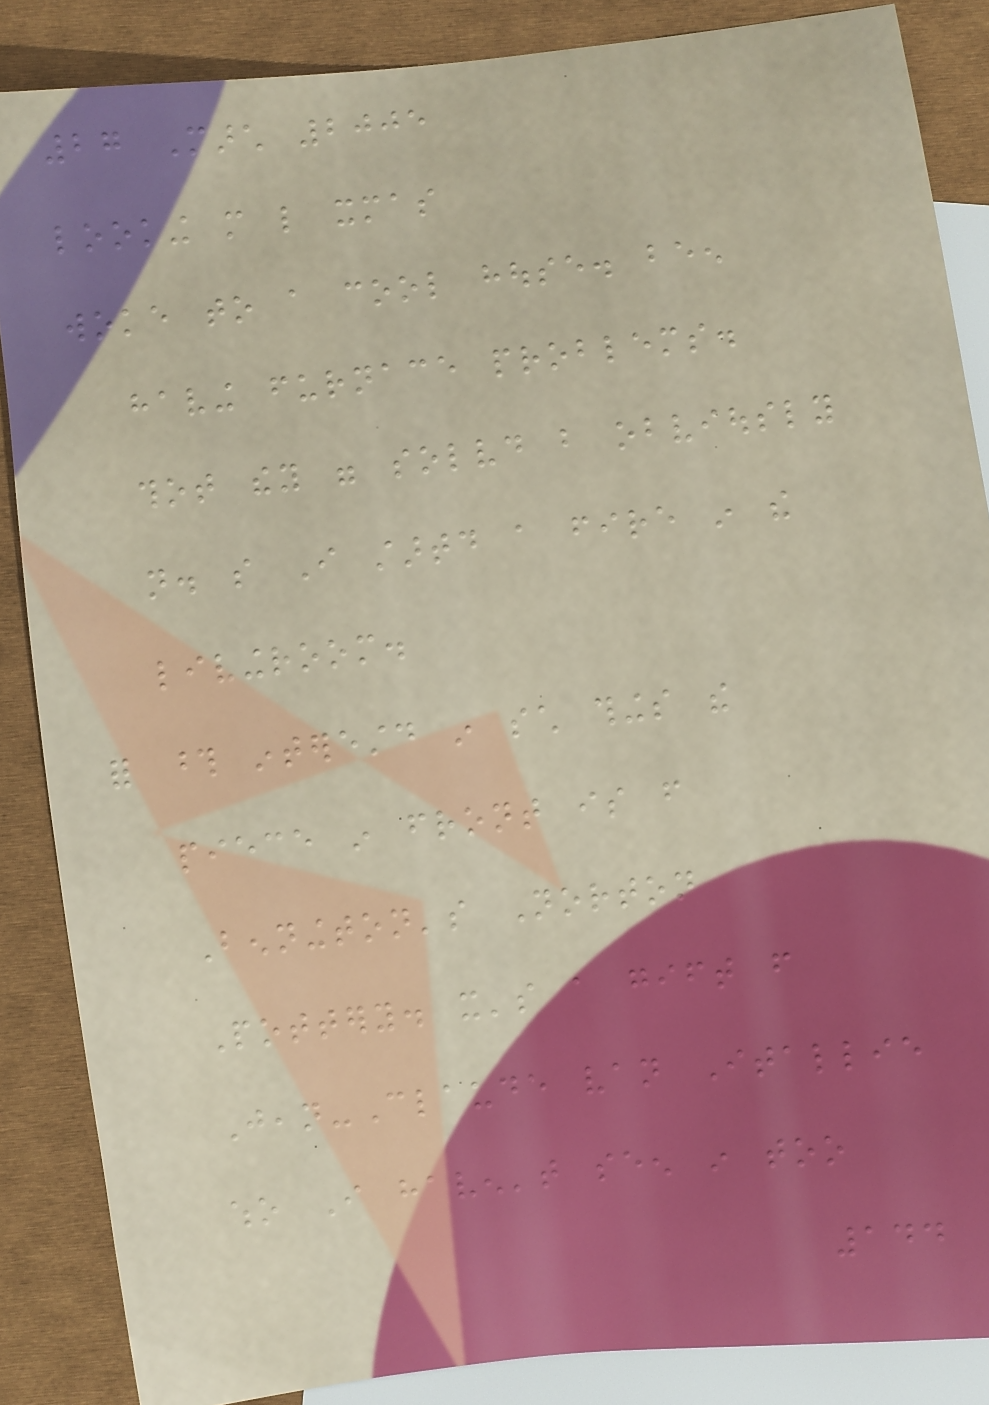27 March 2005
looking more like xmas
woke to a cool house. been
having furnace problems.
thot they were solvd but obviously
not. so I startd a fire in the
livingroom.
for those interestd in such things the
piece in front is from
Bennington's Norton
Pottery. it's a gift from
Jean-Claude van Itallie
who I haven't seen in too
144
